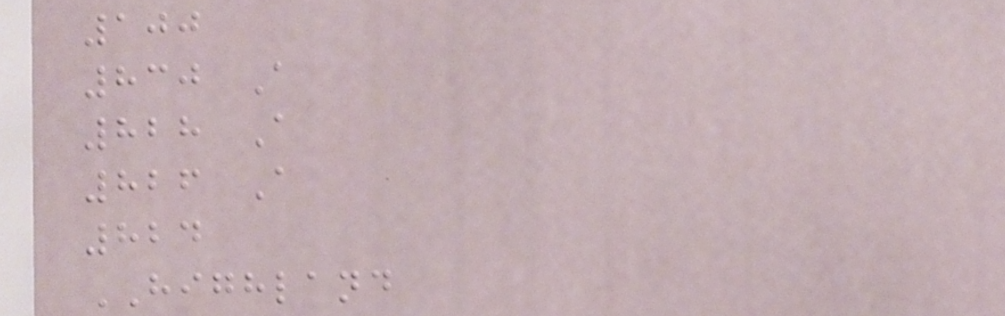100
830 A
828 A
826 A
824
HIGHLAND
